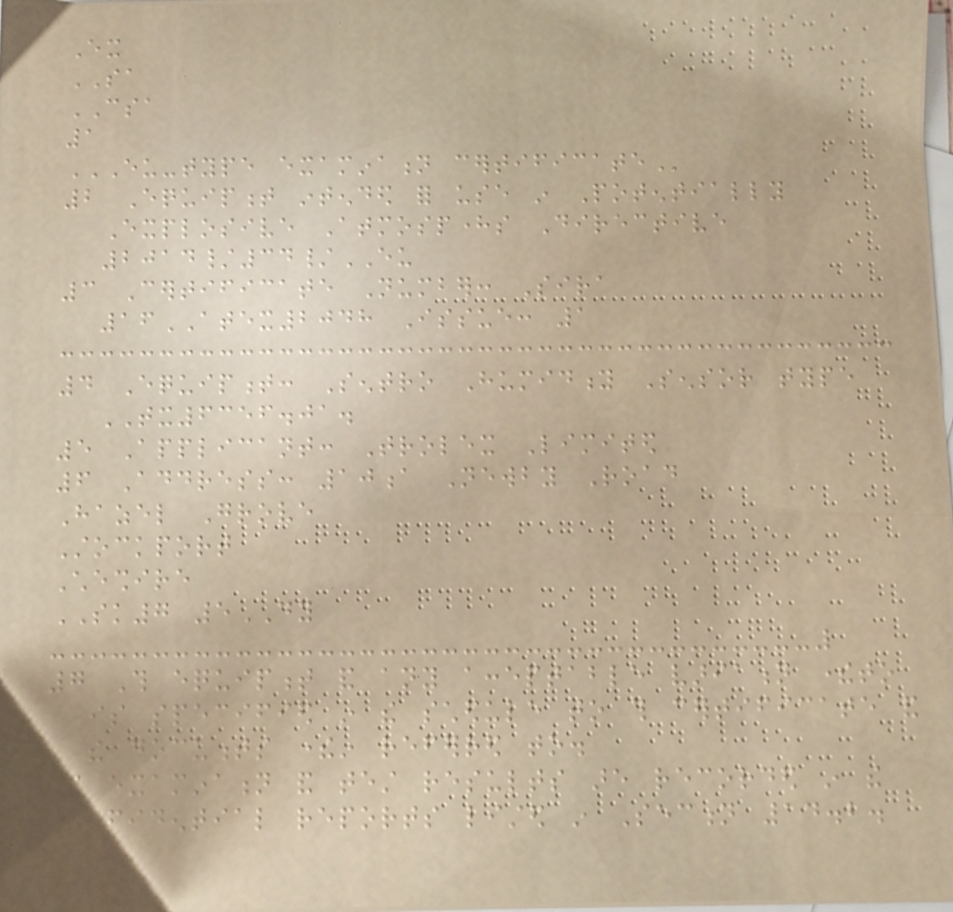Ex
SA
CSA
1
EU-TYPE EXAMINATION CERTIFICATE
2 Equipment intended for use in Potentially
Explosive Atmospheres Directive
2014/34/EU
3 Certificate Number: Sira
16ATEX2048 Issue: 1
4 Equipment: Sentro Humidity Sensor type
TX6356.01.
5 Applicant: Trolex Limited
6 Address: 10a Newby Road
Hazel Grove
Stockport
Cheshire
SK7 5DY
7 This equipment and any acceptable variation thereto
is specified in the schedule to this certificate and
the documents therein referred to.
The examination and test results are recorded in the
confidential reports listed in Section 14.2.
